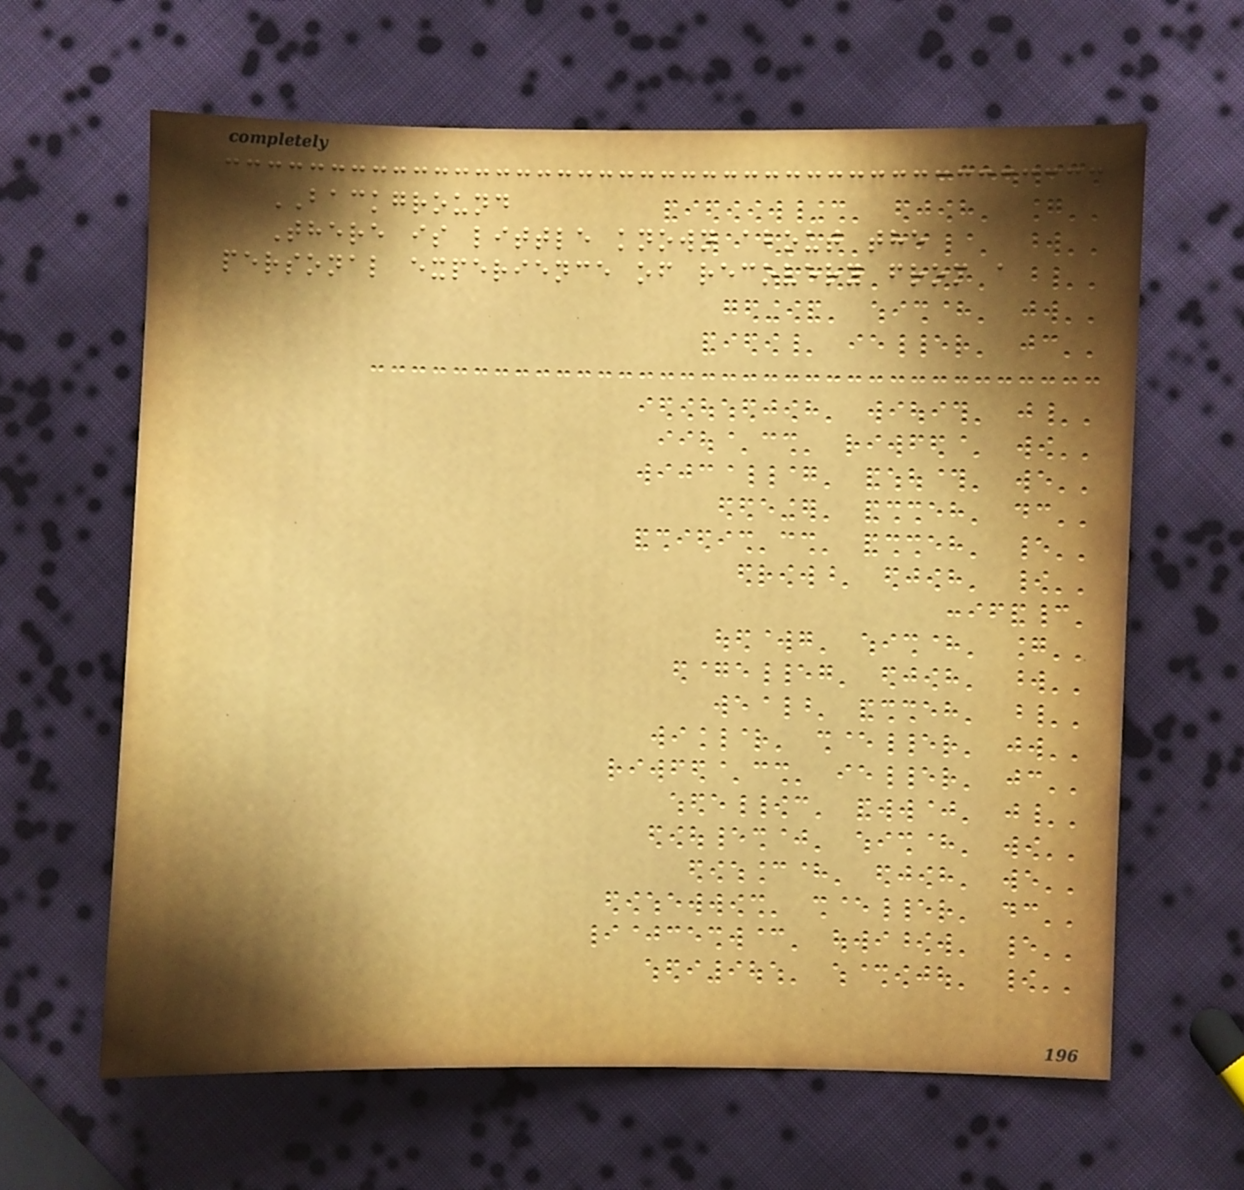BACKGROUND
There is little known about the
personal experience of recovery from a
